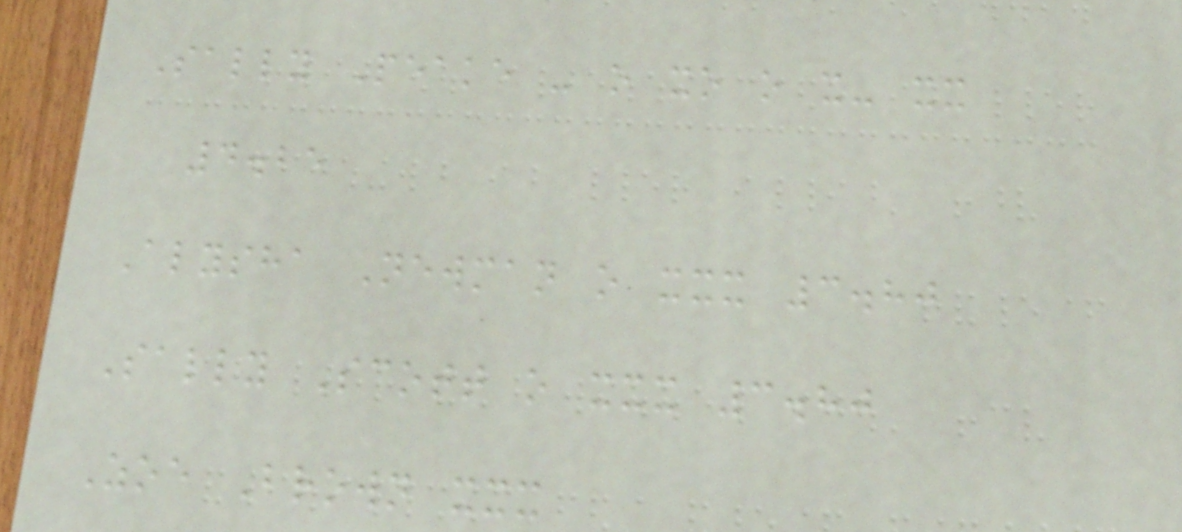Sally Peake - o xo o x- xx
4.25
Alysha Newman o xxx 3.80
Sally Scott o xxx 3.80
Zoe Brown xxx
